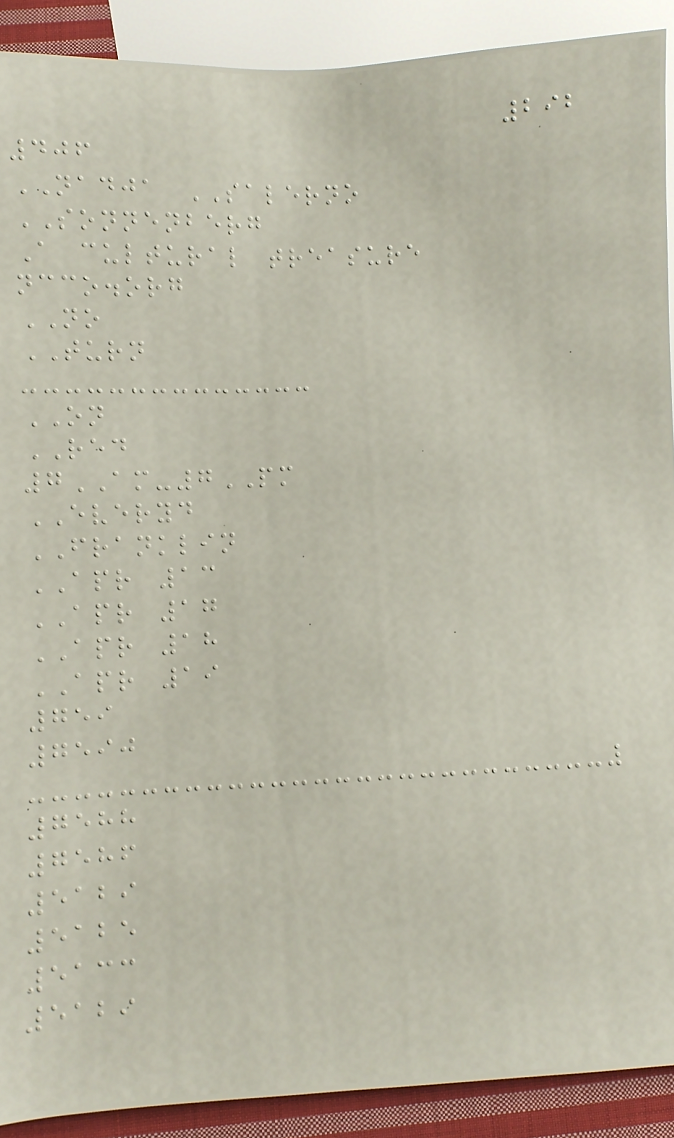292
406
NADJA SALERNO
SONNENBERG
A cultural treasure
ncco.org
NO
TURN
ON
RED
7AM-7PM
EVERYD
FRANKLIN
APR 13
APR 17
APR 18
APR 19
759
7590
7588
7586
5129
5125
5133
5129
